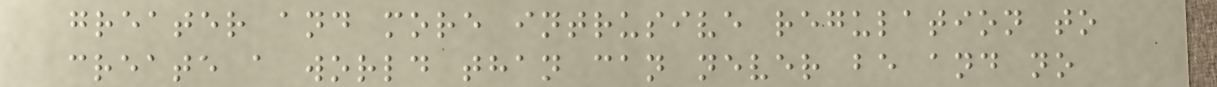greater and more intrusive regulation to
create a world than can never be and no
